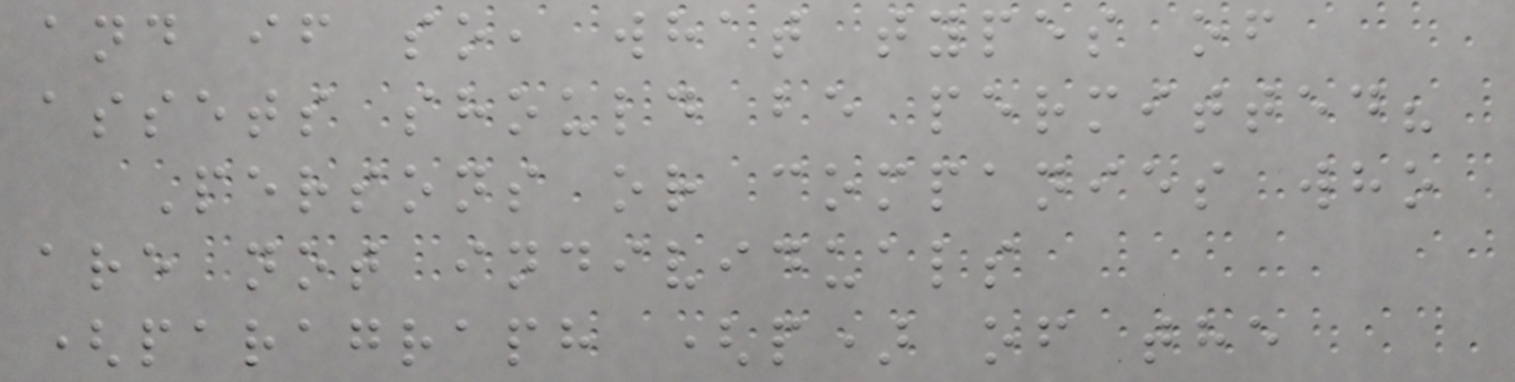and if so, what types of
assets should be permitted?
Persons or companies who
are not individuals
(paragraph (p) of the
